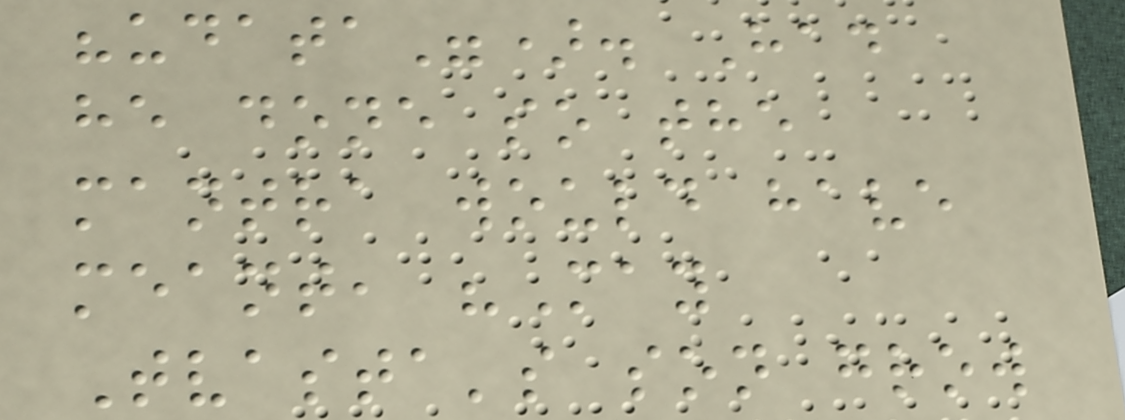"udata"). Had
he done so the
mantra would have
meant, "May
Tvasta's son grow
